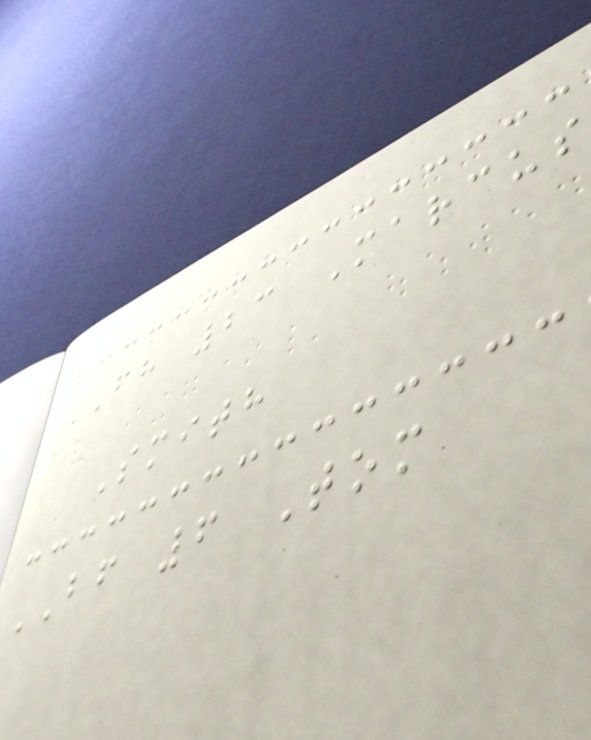FH 23 Marcus
Smith
BF 6 Tom
